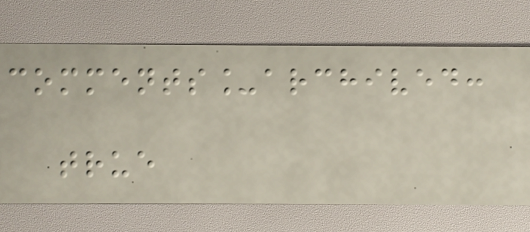comments_archived:
true
